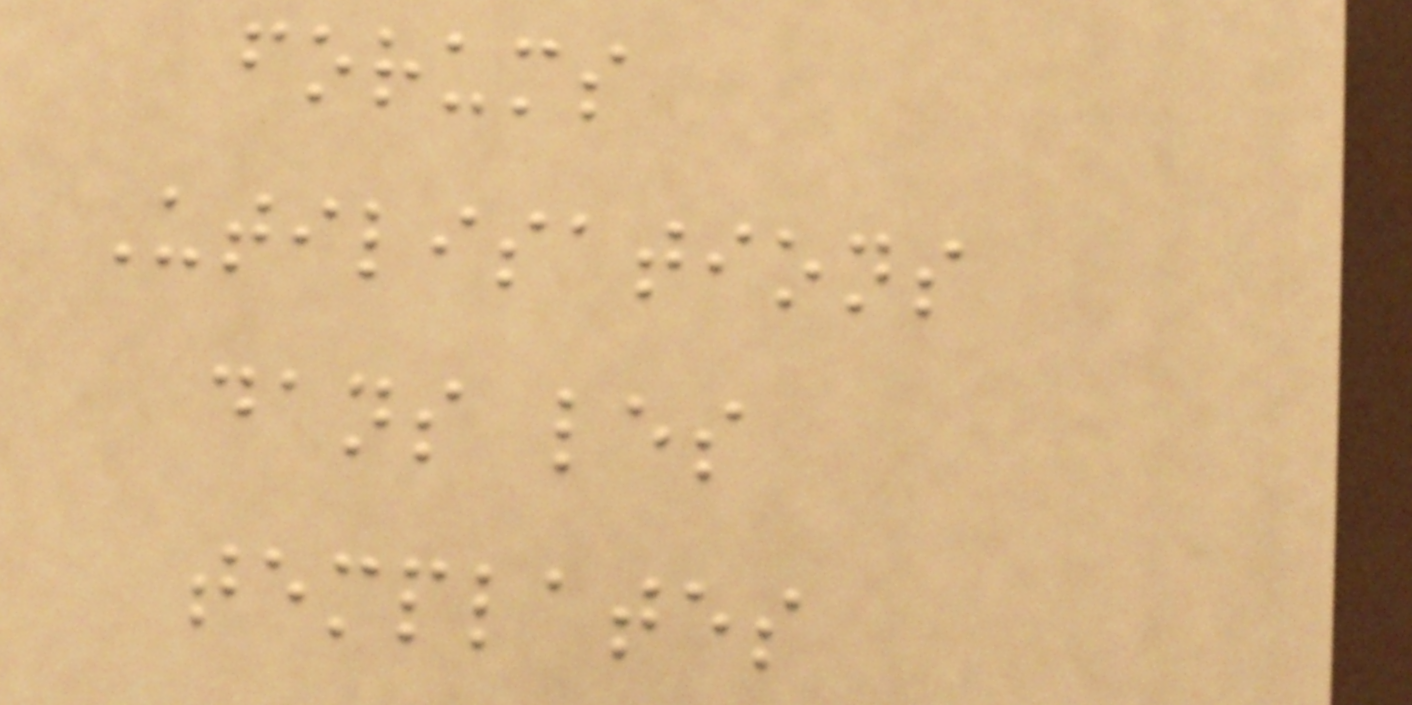forums
Utilisations
dans les
templates
